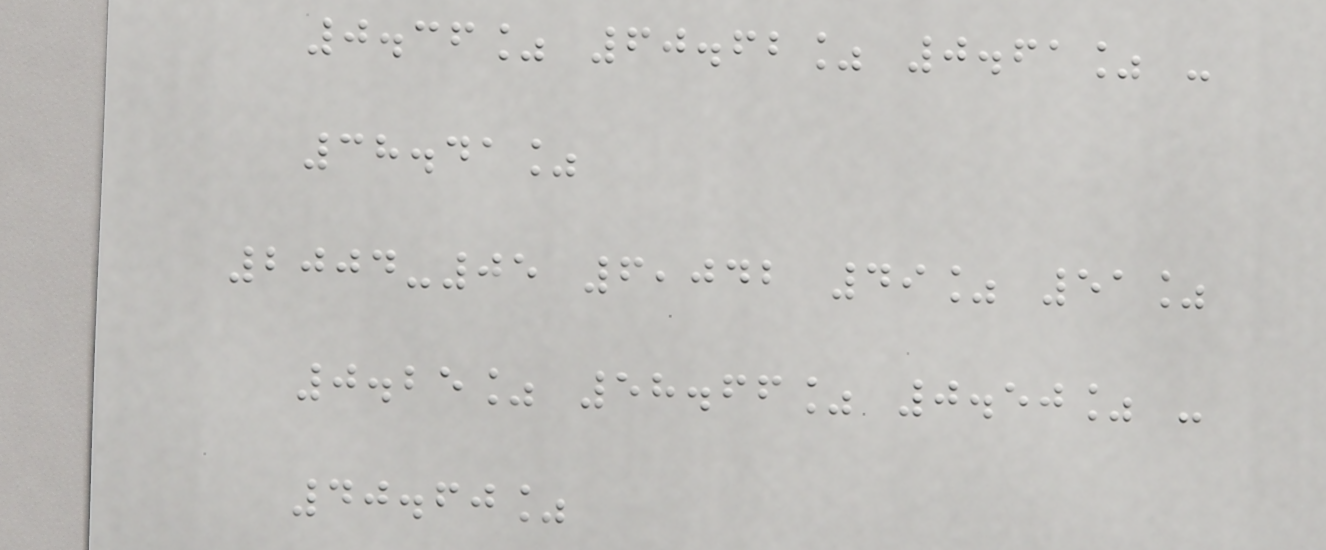0.36% 60.62% 0.61% -
38.41%
2004-05 6,042 49% 51%
0.25% 58.66% 0.50% -
40.60%
